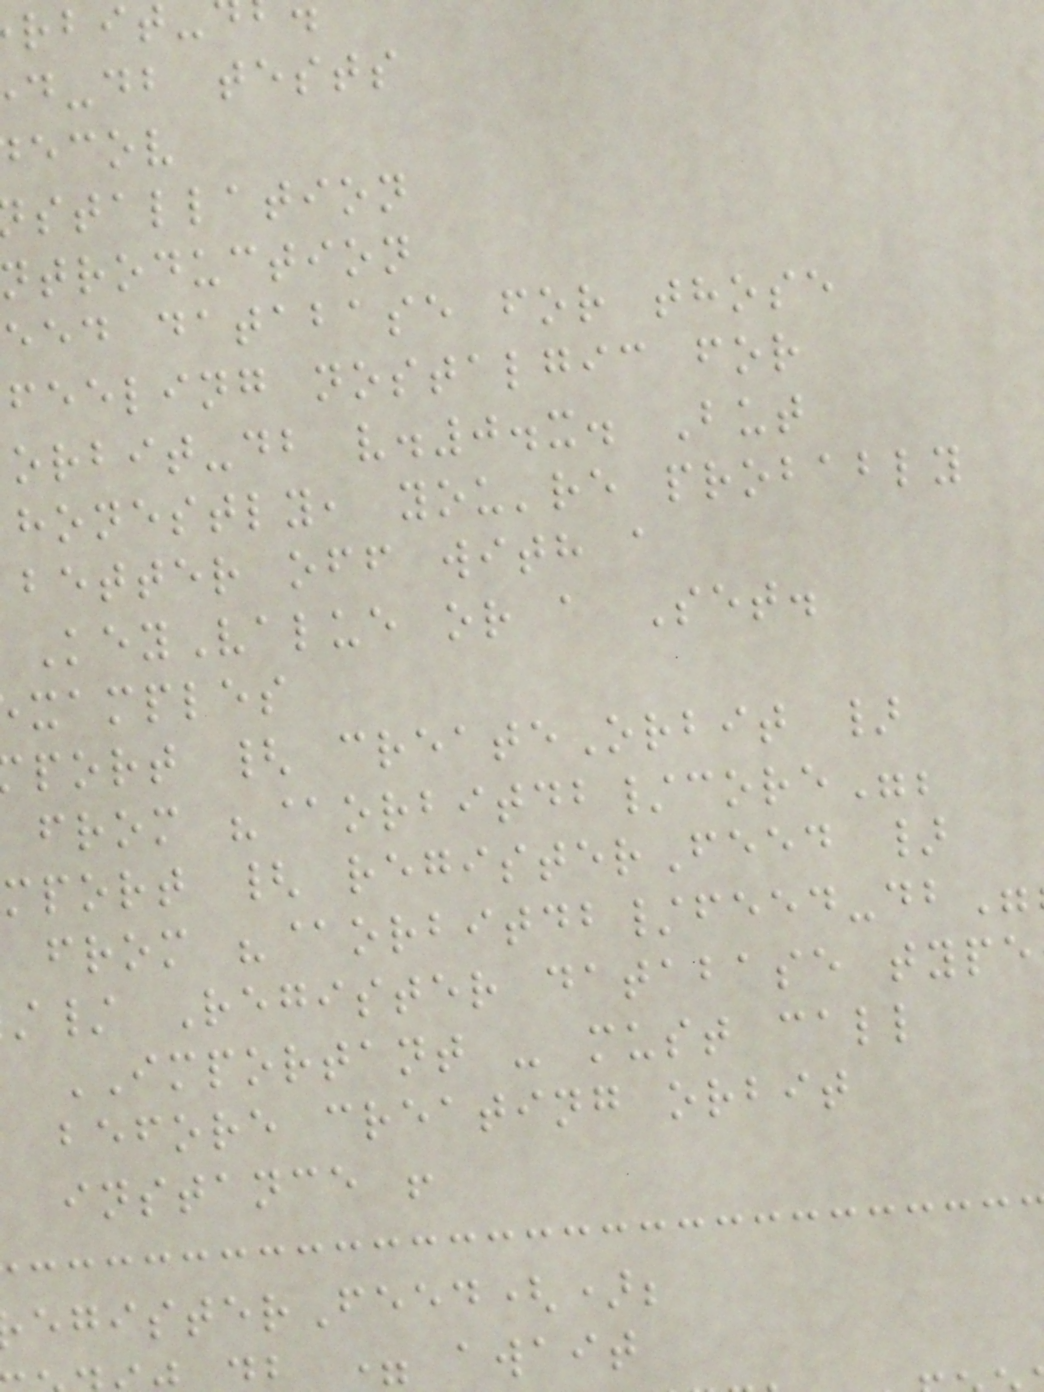d-db tests
ecov
stallation
ntroduction
eed database for those
feeling nostalgic for
orbit-db v.0.x. But
honestly, you're probably
better off with a
KeyValue or a Set.
xamples
port { createOrbit }
from "@orbitdb/core";
mport { registerFeed }
from "@orbitdb/feed-db
/ Register database type
IMPORTANT - must call
before creating orbit
instance !
egisterFeed();
= await
